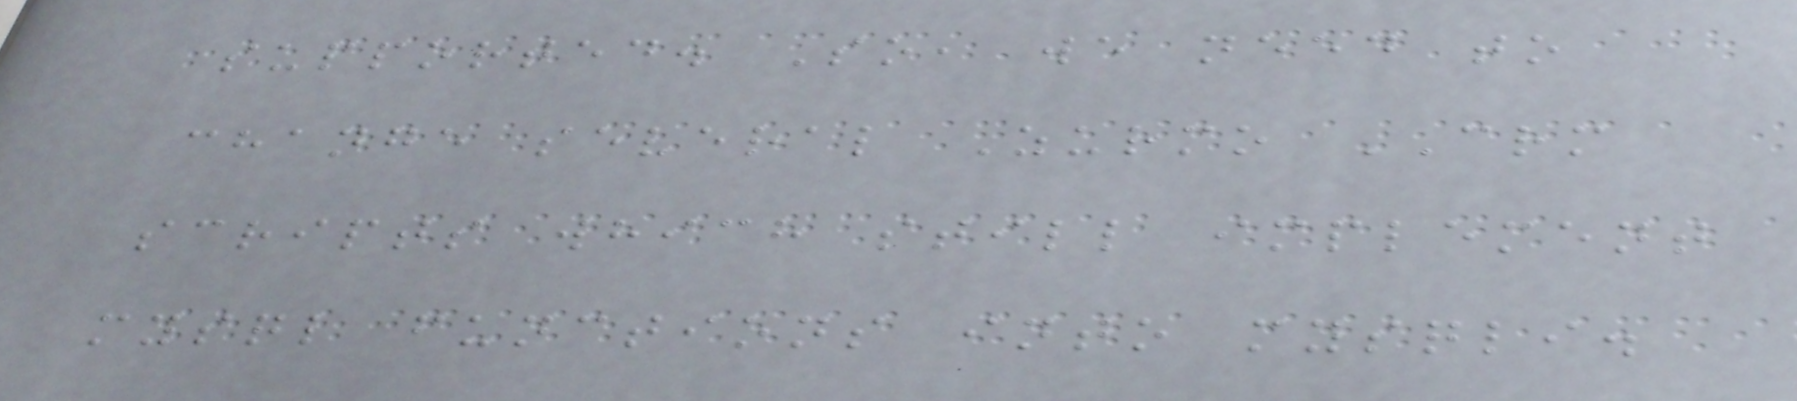supported. So, we need to
change several Zurmo CRM
scripts which still implement
mysql functions into mysqli.
